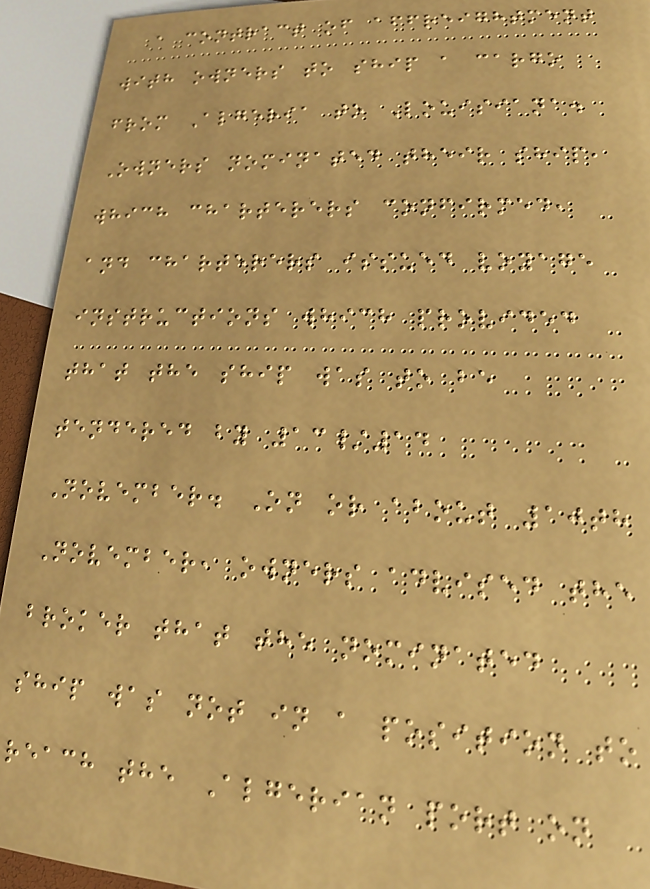a contract of affreightment
with owners to ship a cargo
from Algeria to Louisiana.
Owners nominated their ship,
which charterers confirmed,
and charterers issued voyage
instructions which provided
that the ship was to be
tendered by 13/14
November. On or about 10th
November, owners advised the
broker that the nominated
ship was not in a position to
reach the Algerian port on
